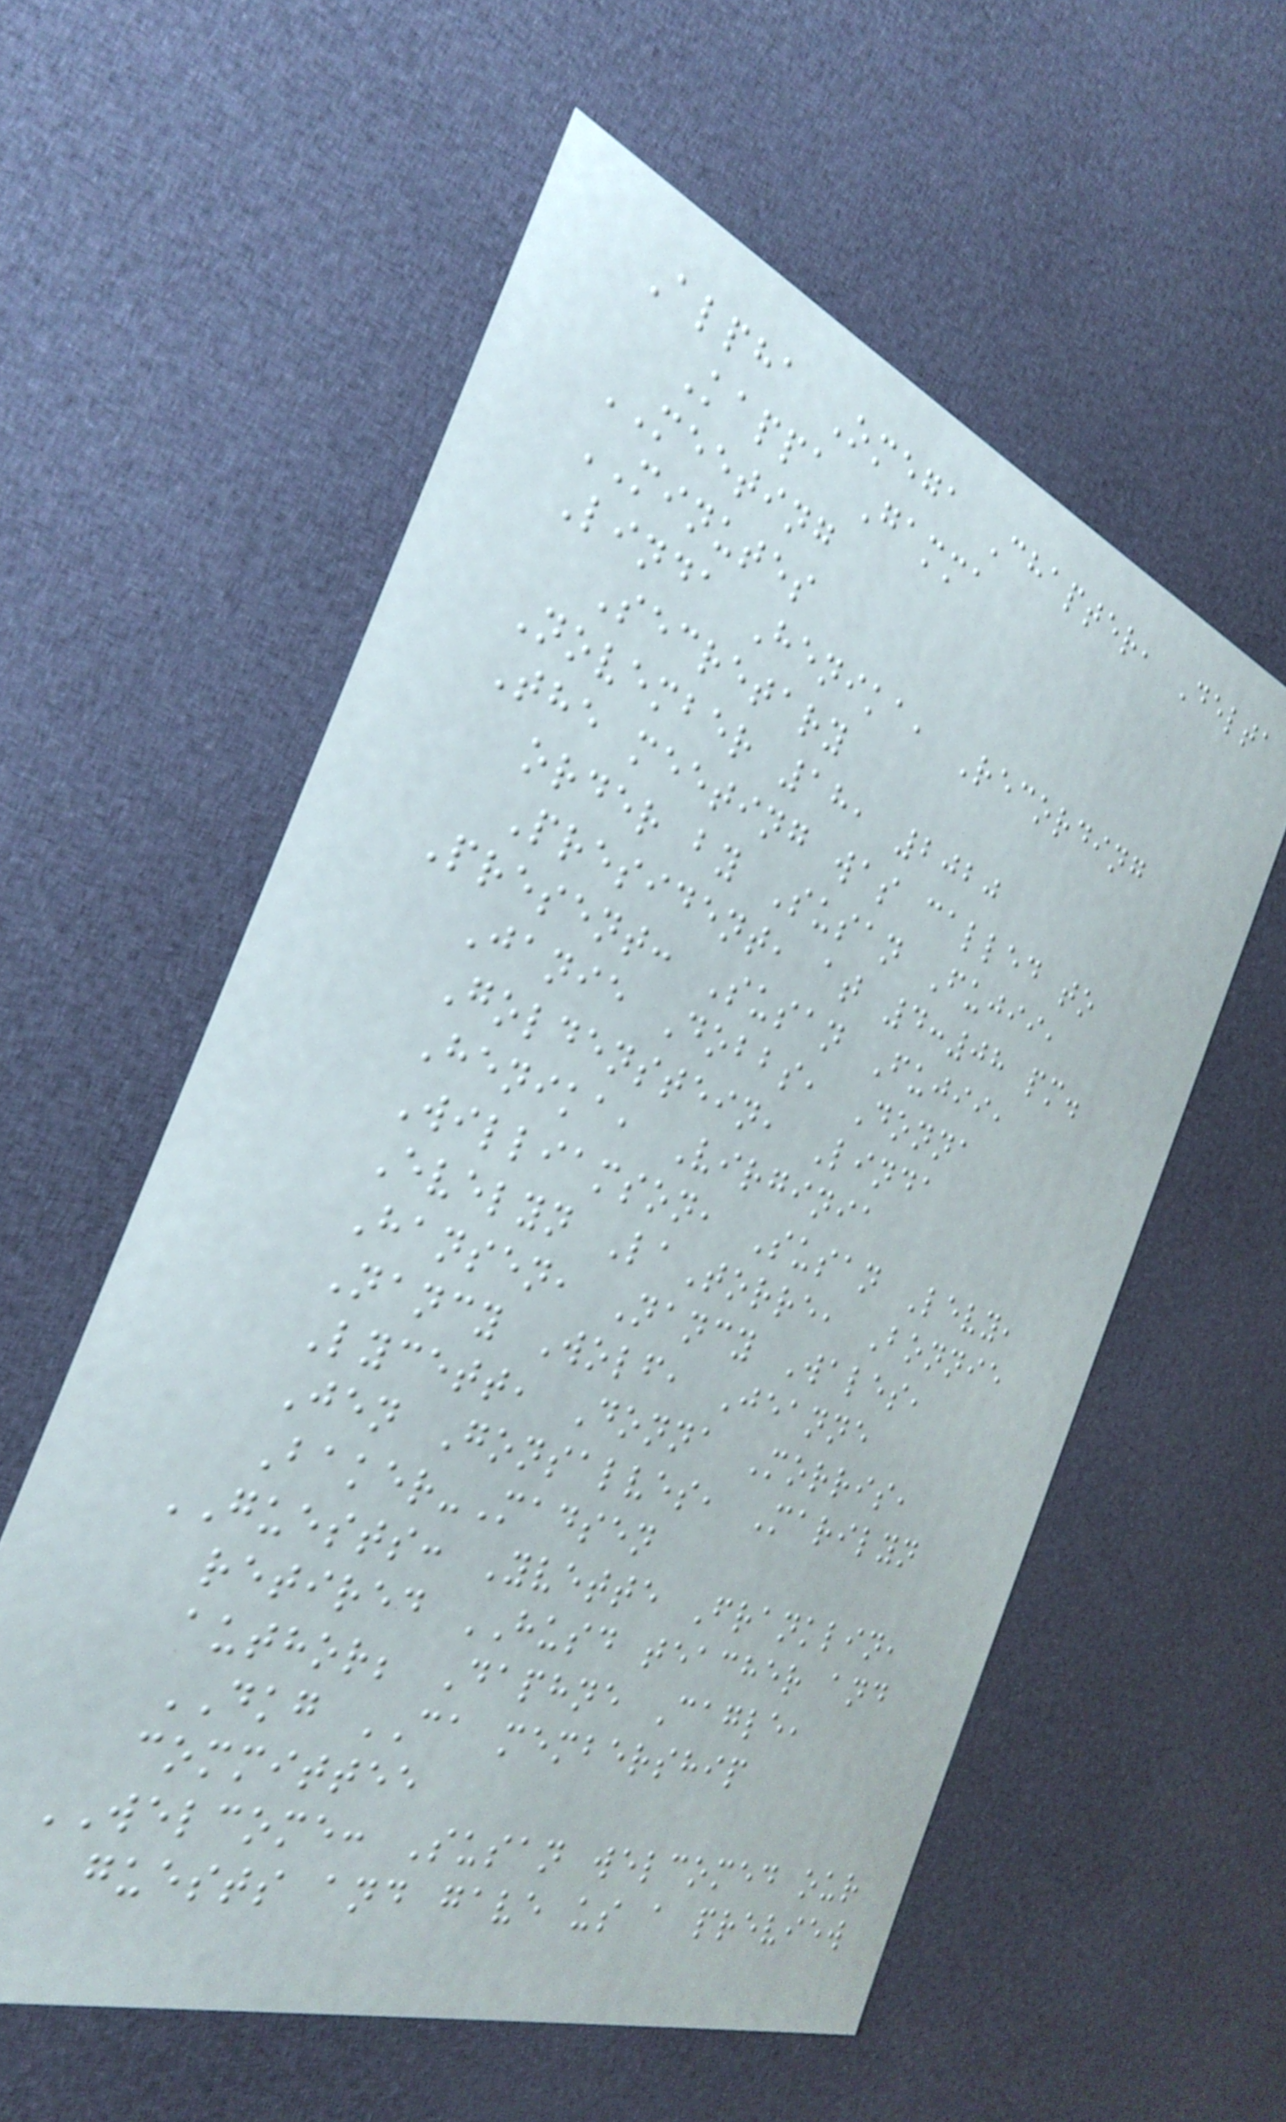Alpha Omega Chapter, Delta
Kappa Gamma
MEETING
MINUTES
Linda Henika, Recording
Secretary
November 18, 2020
The meeting was called to
order by Susan Fujii,
President, at 4:08 pm.
Present: Susan Fujii,
Janie Dobbs, Donna
Goldenstein, Linda
Henika, Virginia
Williamson, Susan Levy,
Evelyn LaTorre, Bonnie
Hansen, Nancy Wales,
Nancy Wolf, Jeanne
Lycett, Donna Morris,
Jen Gonsalves, Marilyn
Baker-Madsen
GUESTS: Yvette Franklin,
retired HUSD teacher and
author; Daphne Cagle,
DKG CA membership
committee
WELCOME: Susan welcomed our
guests and gave us a preview
